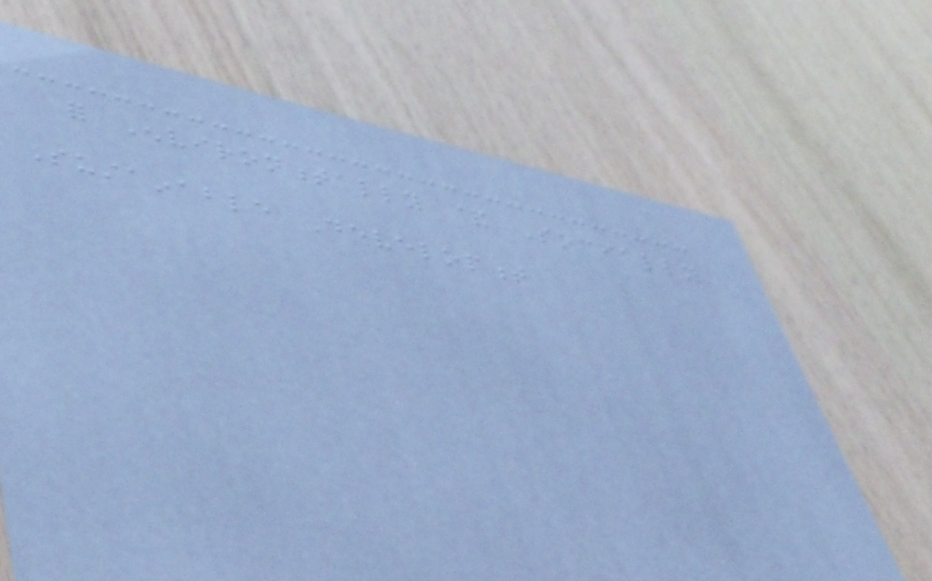for Environmentally & Socially
Sustainable Development
